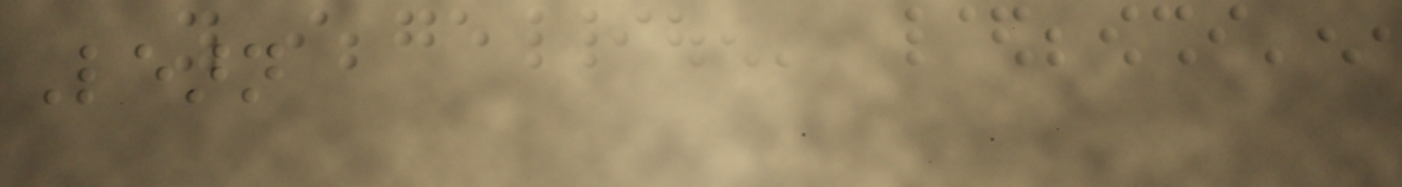Learn
